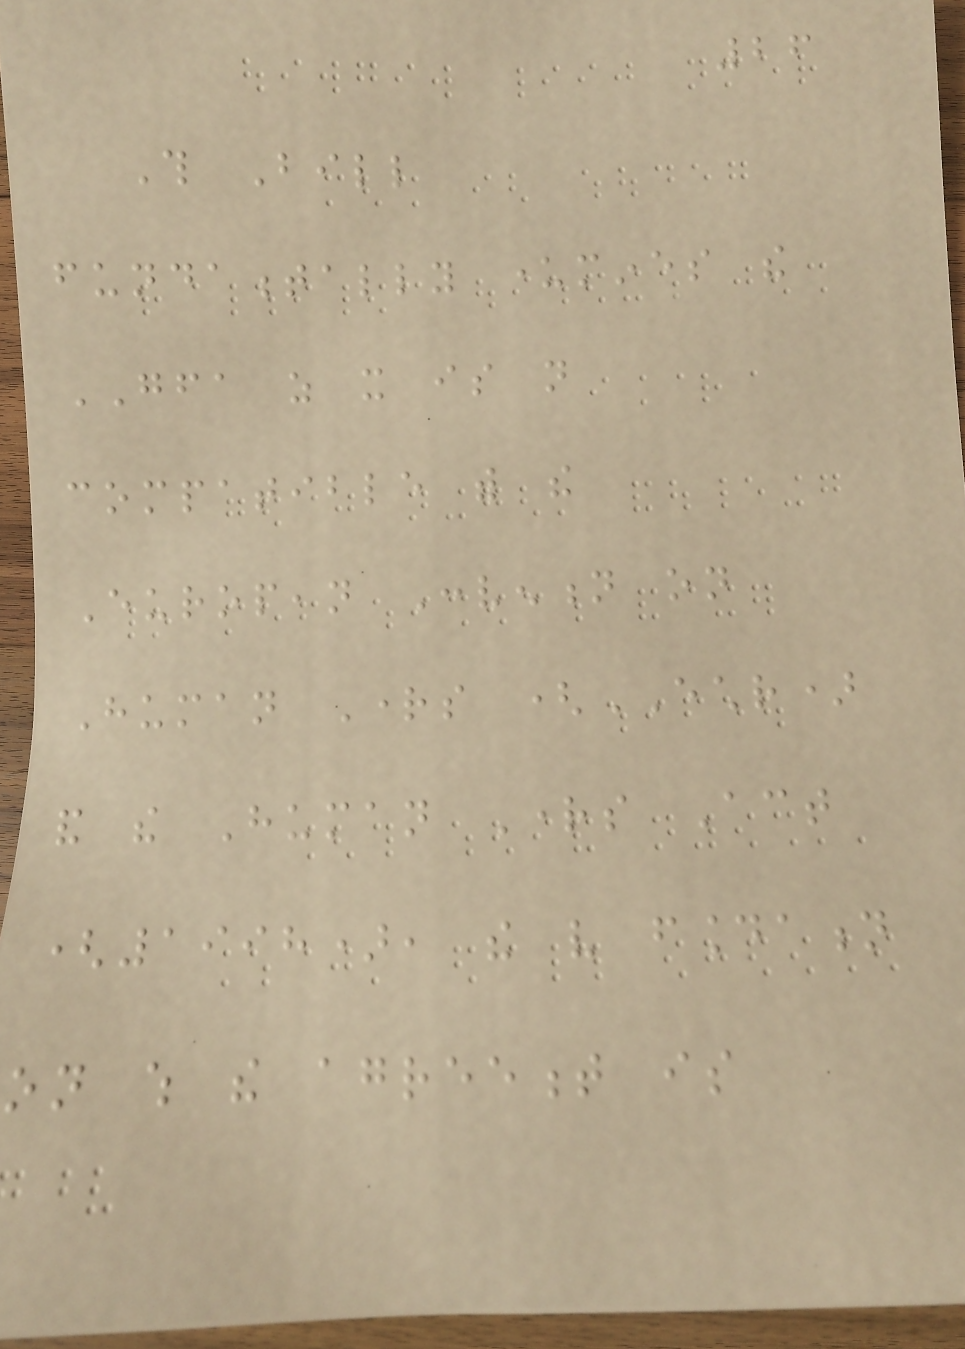26
This Bill
fundamentally undermines the
GFA as it is not
compatible with the
European Convention on
Human Rights (ECHR)
and the Human Rights Act
(1998), the very foundation
on which the agreement is
